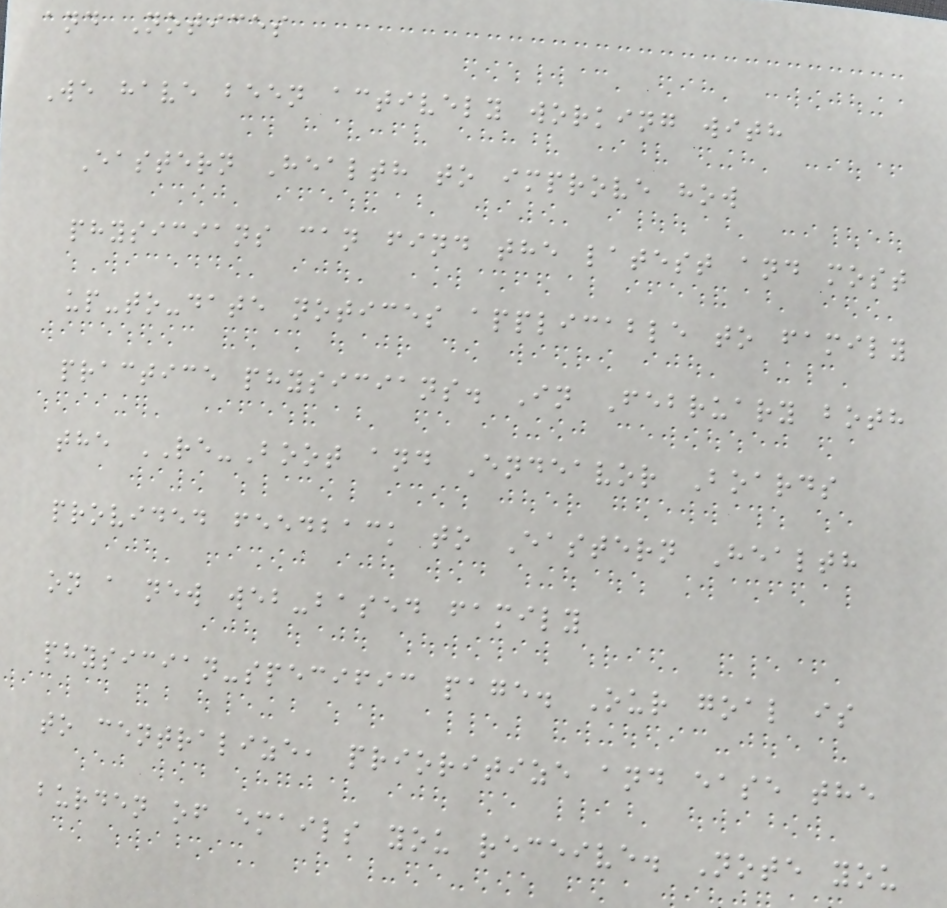and Notices
We have been actively working with
Eastern Health to improve how
physicians can find the latest and most
up-to-date notices applicable to family
practice physicians. In February both
the RE-Boot and Endeavor Boards
provided feedback to Eastern Health
on a new web-based family
physician-specific page. Our goal is
to centralize, prioritize and ease the
burden of emails you receive. Note you
